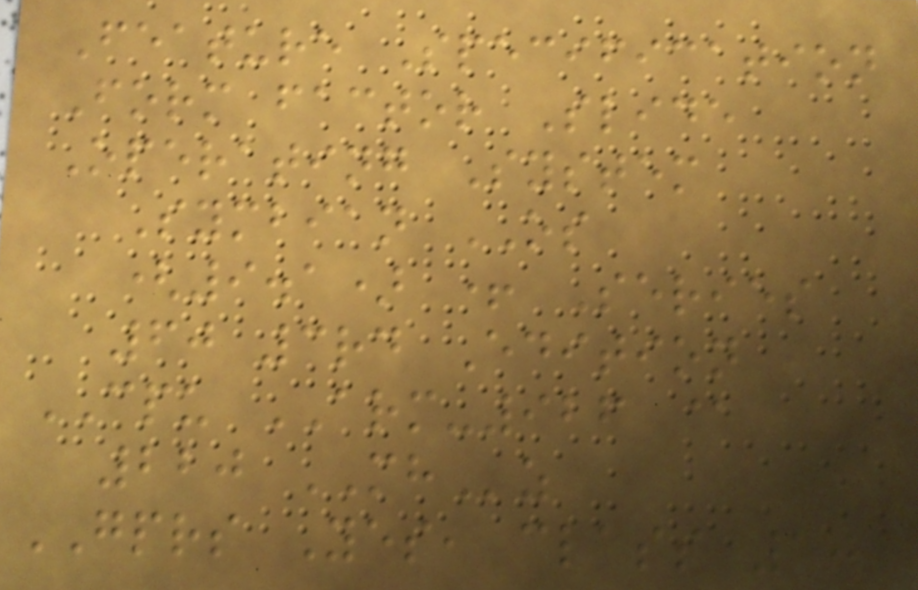Feature Specification
Form factor Slide
Operating System
Symbian OS
(9.1) + Series
60 3rd Edition
CPU ARM-926 @
220 MHz
GPRS Yes, class 10
